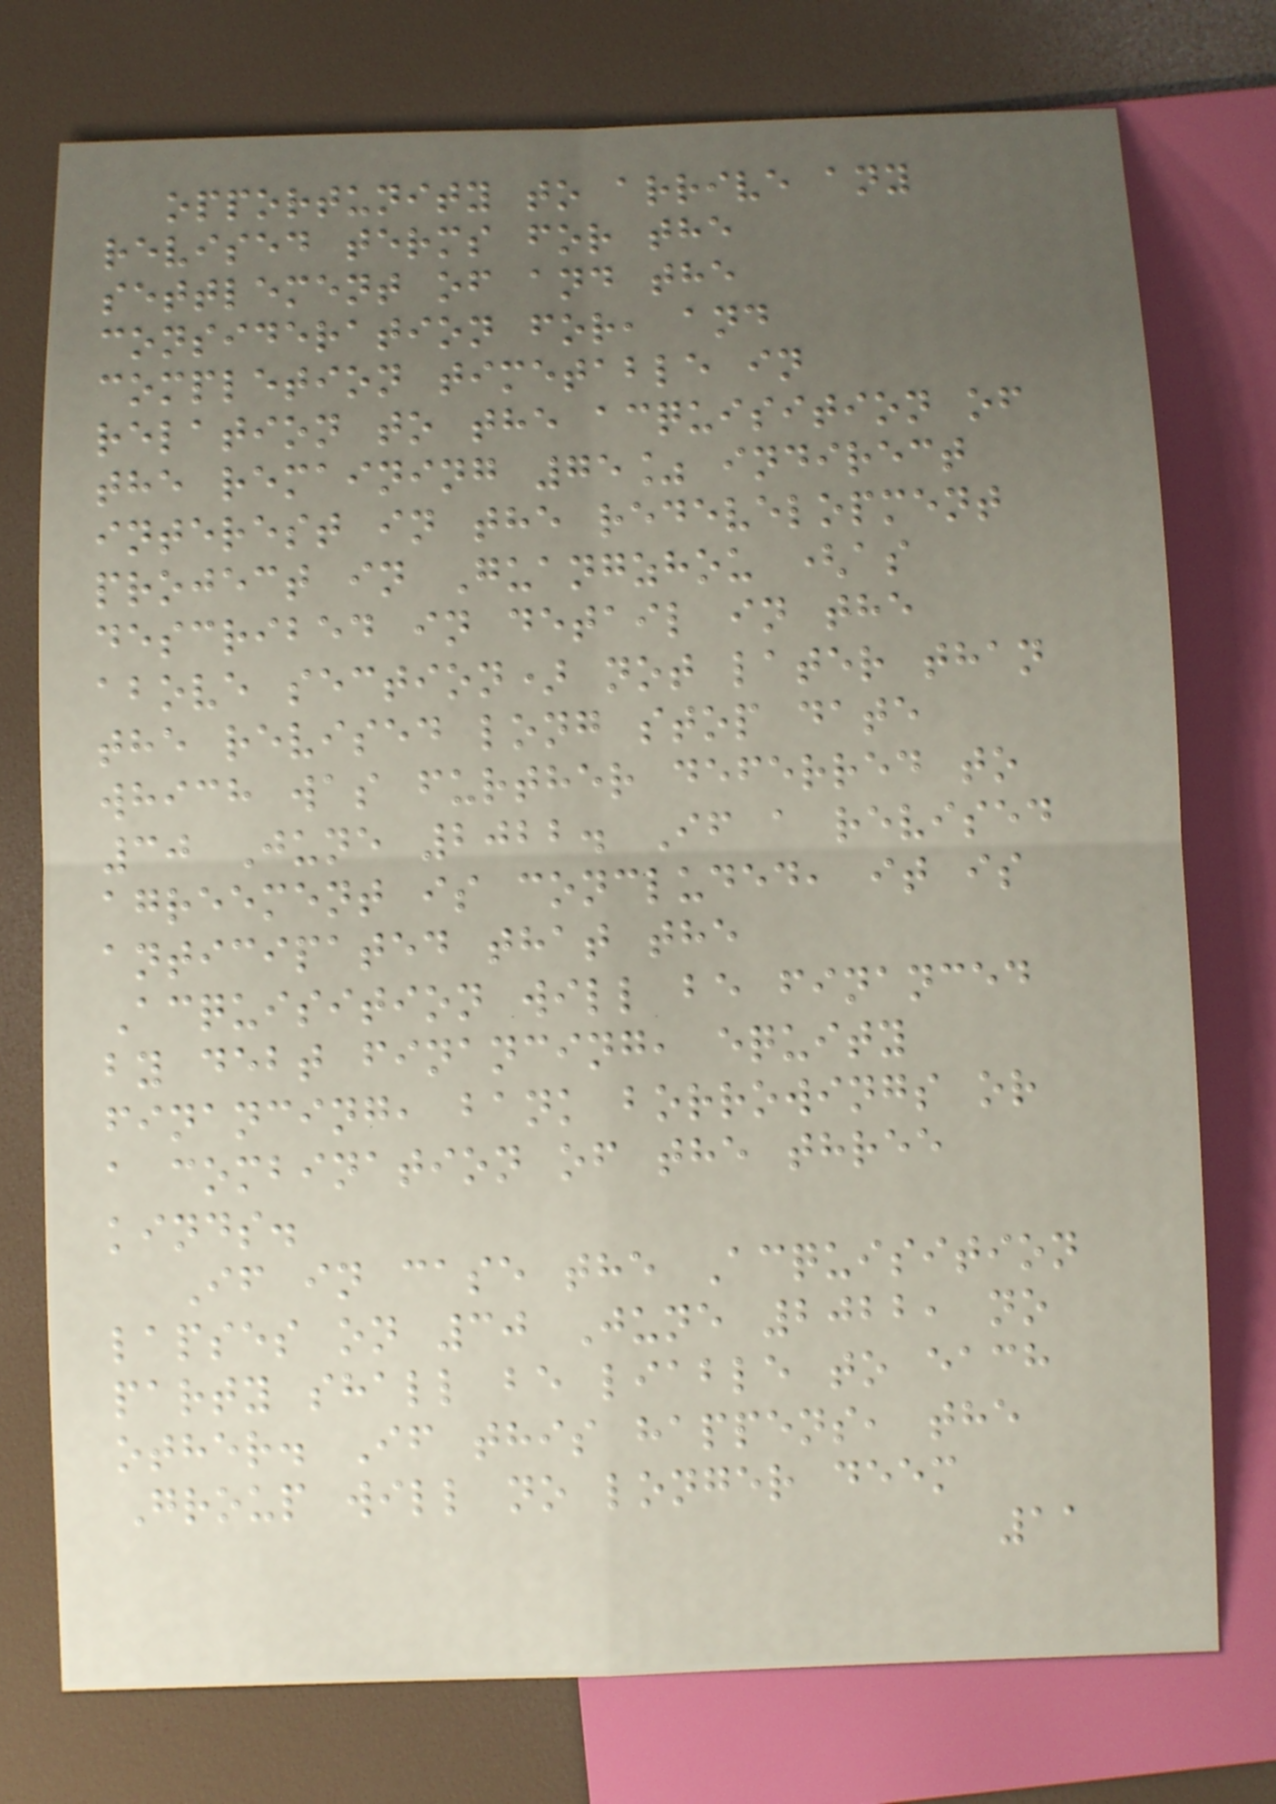opportunity to arrive any
revised terms for the
settlement of and the
consideration for, and
completion timetable in
relation to the acquisition of
the remaining 75% indirect
interest in the redevelopment
project in Guangzhou (as
described in detail in the
above section) not later than
the revised long stop date
which was further deferred to
30 June 2022. If a revised
agreement is concluded, it is
anticipated that the
Acquisition will be financed
by debt financing, equity
financing, bank borrowings or
a combination of the three
kinds.
If in case the Acquisition
lapses on 30 June 2022, no
party shall be liable to each
other. If this happens, the
Group will no longer deem
11
